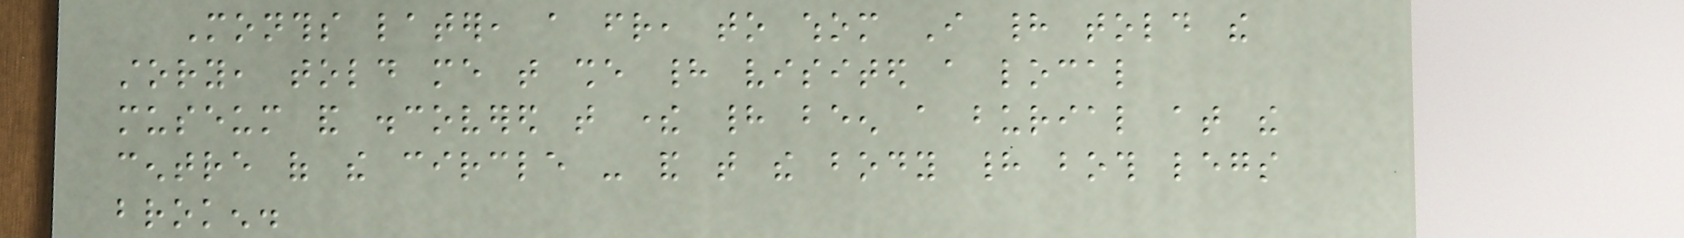Months later, a friend, to whom I had told the
story, told me that she had visited a local
museum and discovered that there had been a burial at the
centre of the circle - and that the body had both legs
broken.
